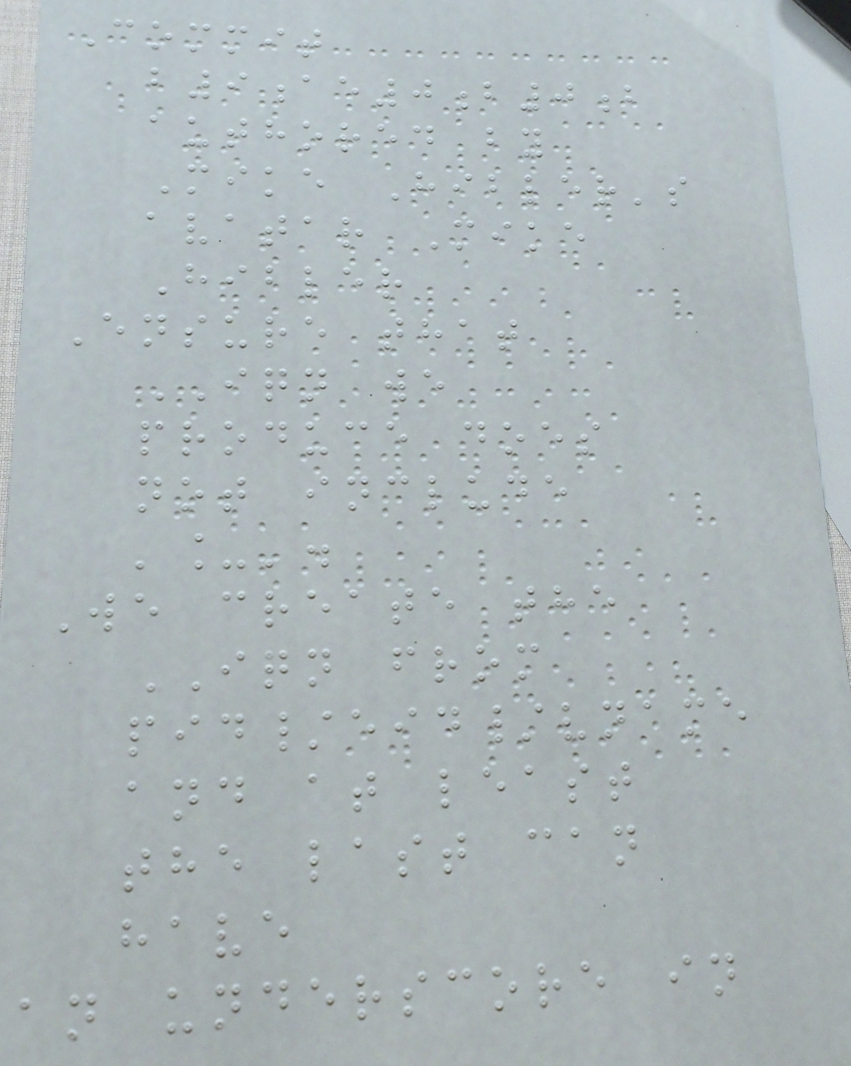Commit
b9ae0b0b
authored by
Mike Hibler's
avatar Mike
Hibler
Ensure that
IQN we
produce does
not include
'_'.
We create the
IQN from
pid/eid/vname
and at least
the last can
have
an underscore in
